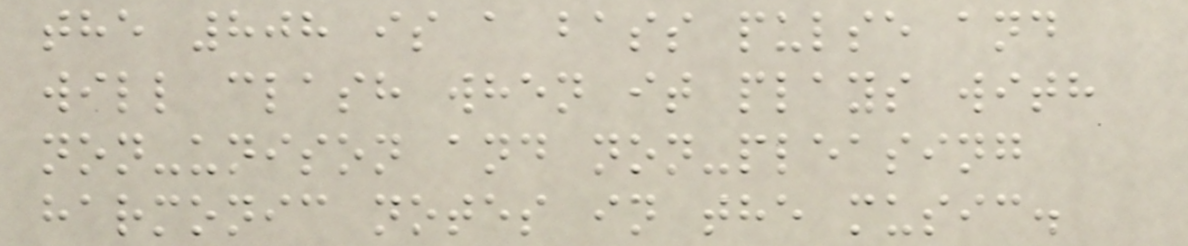the 808 is a bass pulse and
will clash when it plays with
non-unison and non-pleasing
harmonic notes in the music.
